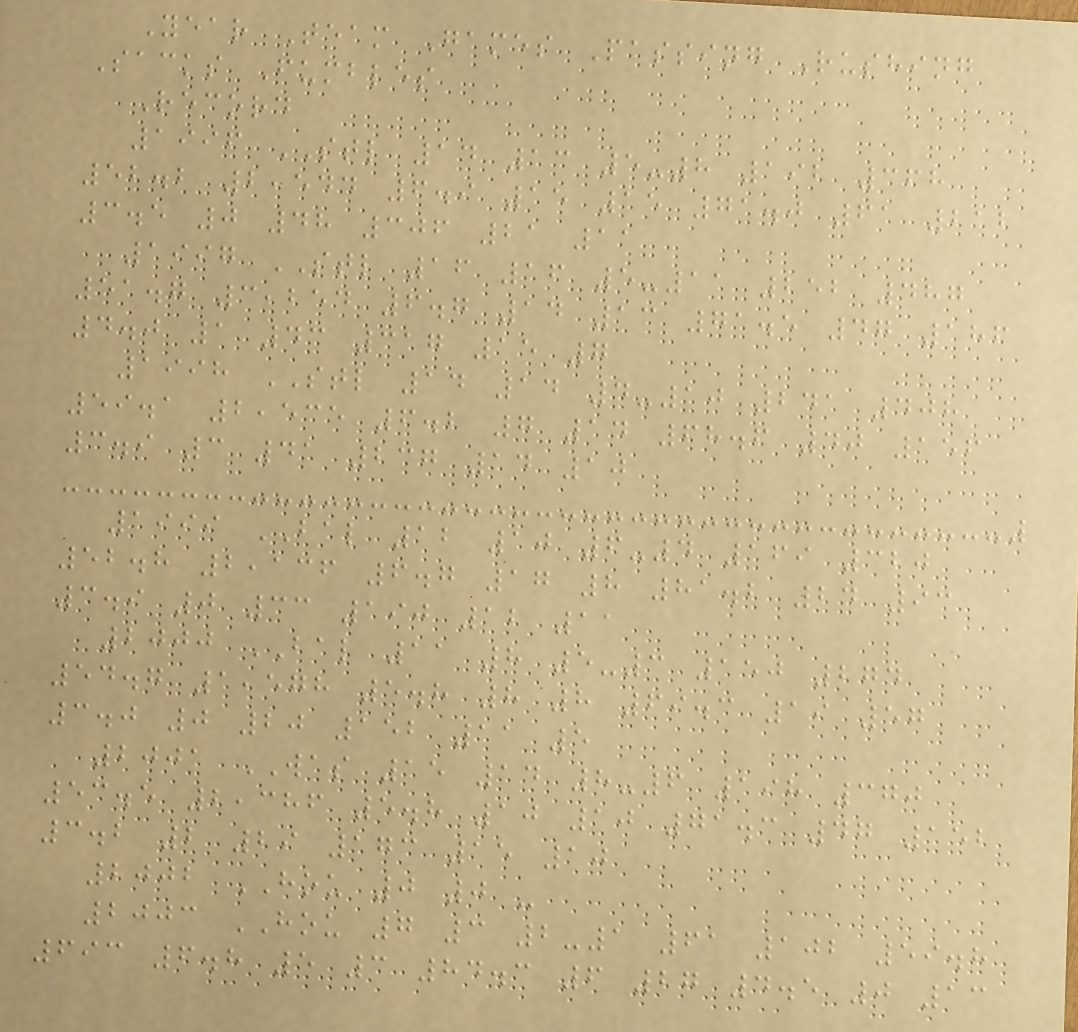Year Team Games Passing Rushing
Sacks Fumbles
Record
1996 STL 14 13 5-8 192 368
52.2 2,544 6.9 15 15 71.0 61 212
3.5 0 48 306 21 11
1997 STL 16 16 5-11 252 487
51.7 3,254 6.7 14 13 71.5 47 186
4.0 1 43 317 15 7
1998 STL 14 14 4-10 241 408
59.1 2,535 6.2 7 14 68.6 40 156
3.9 3 41 237 14 10
1999 BAL 12 10 6-4 169 320
52.8 2,136 6.7 17 8 81.2 24 93
3.9 0 33 190 12 11
2000 BAL 11 8 5-3 150 274
54.7 1,578 5.8 8 8 69.3 19 57
3.0 0 20 152 11 5
2001 WAS 15 14 8-6 198 370
53.5 2,386 5.8 10 10 71.3 47 152
3.2 2 29 173 15 10
2002 HOU 0 0 -
2003 HOU 7 3 2-1 61 102 59.8
693 6.8 5 3 84.3 6 27 4.5 0 13
